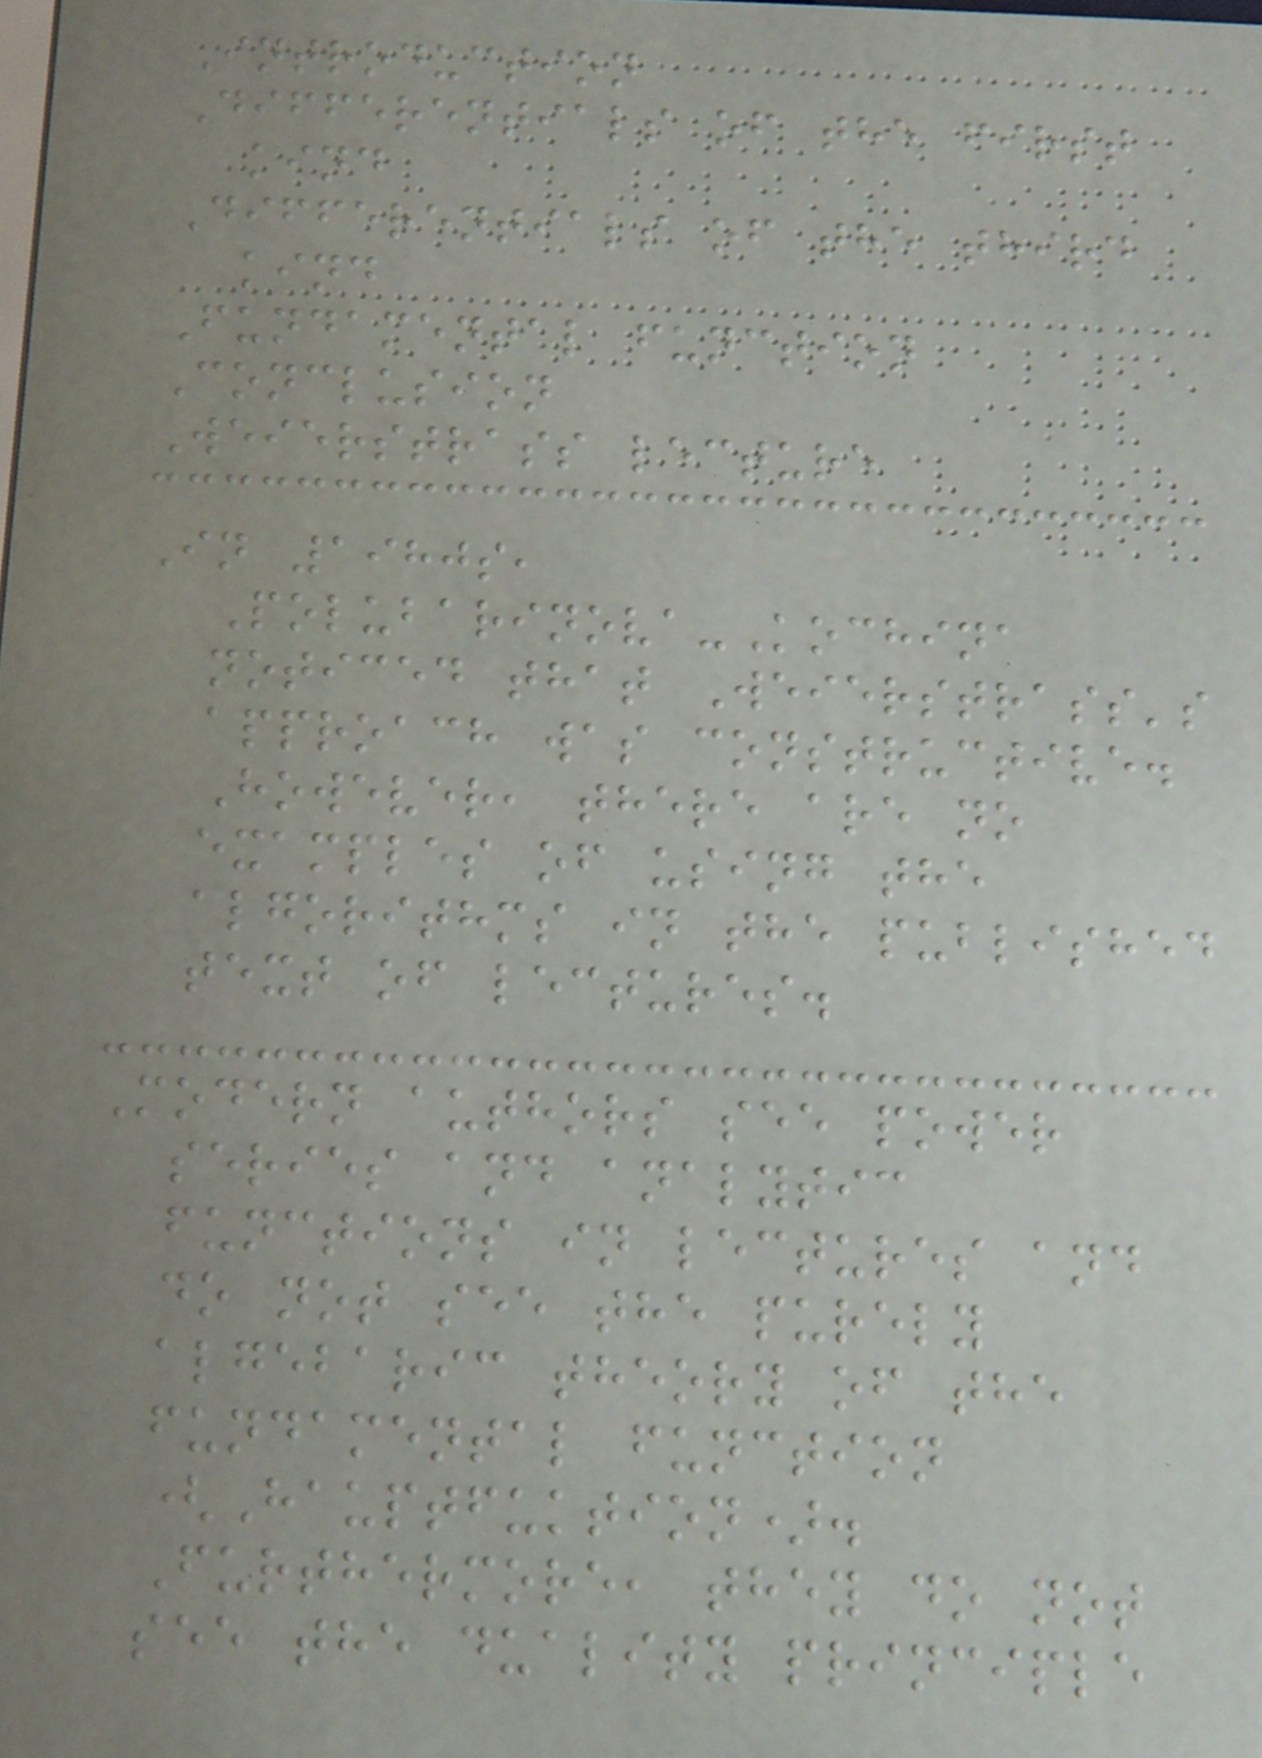Introduction
Differentials of the first
kind
Differentials of the third
kind
Fundamental function
Conclusion
Weierstrass lecture
In 1980s,
Polubarinova-Kochina
noticed that Weierstrass's
approach was constructive.
However, there are no
examples of using the
algorithms in the published
text of lectures.
Modern authors see power
series and analytic
functions in lectures and
do not see the purely
algebaric theory of the
fundamental function
(Hauptfuktion).
Furthermore, they do not
see the duality principle
